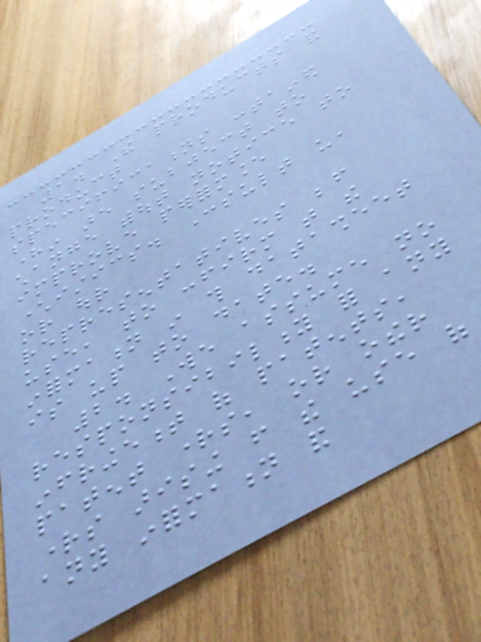1. The products and
product
specifications contained
herein are subject to
change without notice to
improve performance
characteristics. Consult us,
or our
representatives before
use, to confirm that the
information in this datasheet
is up to date.
2. We assume no
responsibility for any
infringement of patents,
patent rights, or other
rights arising from the use of
any information and
